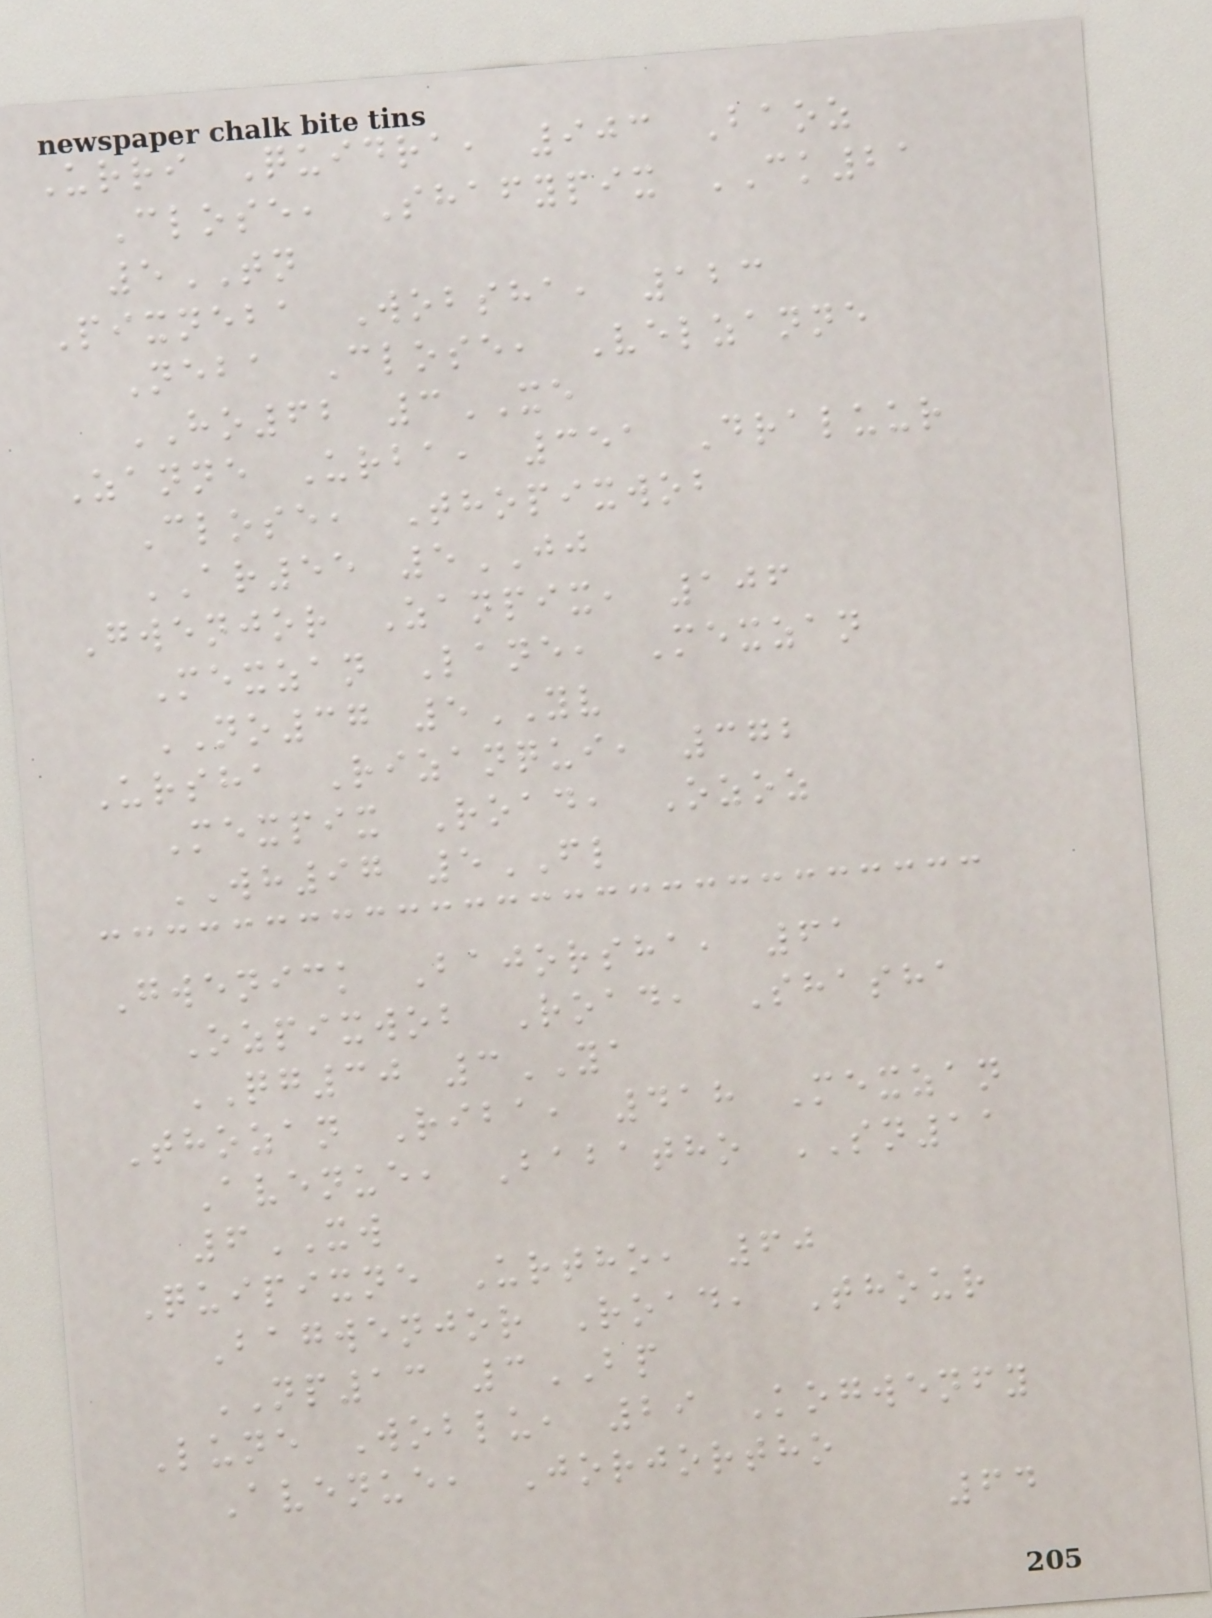Urri Quidra, 903 Baoz
Close, Shafypix CK21
5TN
Pixneba Wobsha, 123
Neba Close, Velzanne
HO62 3XE
Zanne Urba, 351 Draluur
Close, Thopixwob
AR55 5JJ
Gwenjor Zanpix, 106
Mexzan Lane, Mexzan
NO37 5YV
Ursha Rizanqui, 372
Mexpix Road, Ozoz
WH97 5FL
Gwenick Bajorsha, 61
Ozpixwob Road, Shasha
QG30 3YA
Thozan Riba, 418 Mexzan
Avenue, Babatho SN11
6XW
Quipixne Urtho, 60
Bagwenjor Road, Thour
NP13 3BP
Lune Woblu, 29 Kogwenfy
Avenue, Jorjortho
64
